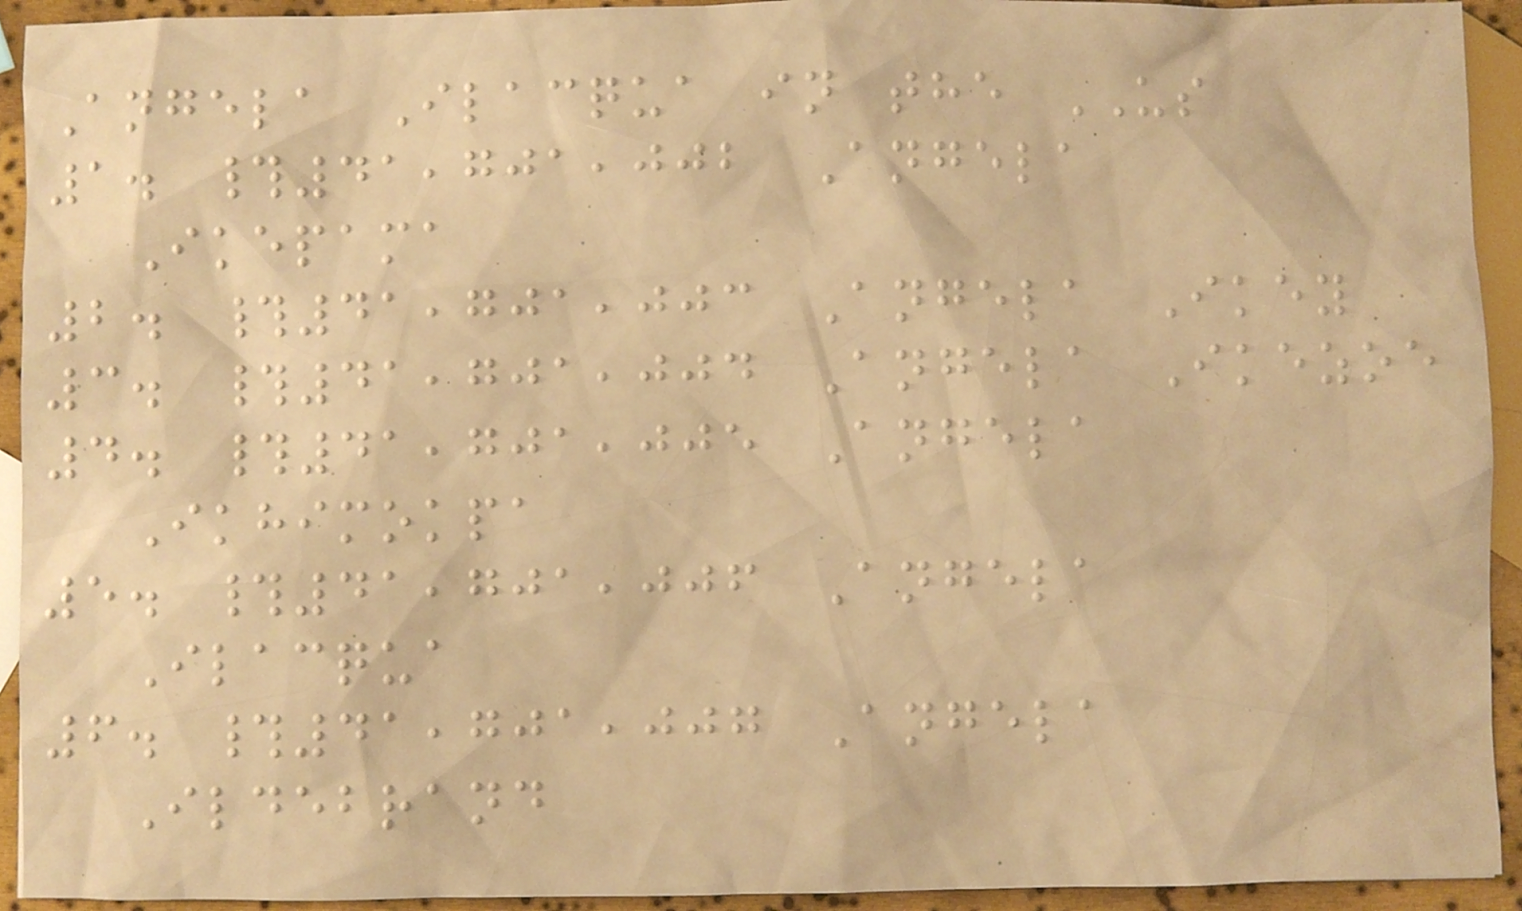Angela Ilacqua in the US
1. #41,701,002 Angela
Ikepama
2. #41,701,003 Angela Ikey
3. #41,701,004 Angela Ikezoe
4. #41,701,005 Angela
Ikhimokpa
5. #41,701,006 Angela
Ilacqua
6. #41,701,007 Angela
Ildebrand
